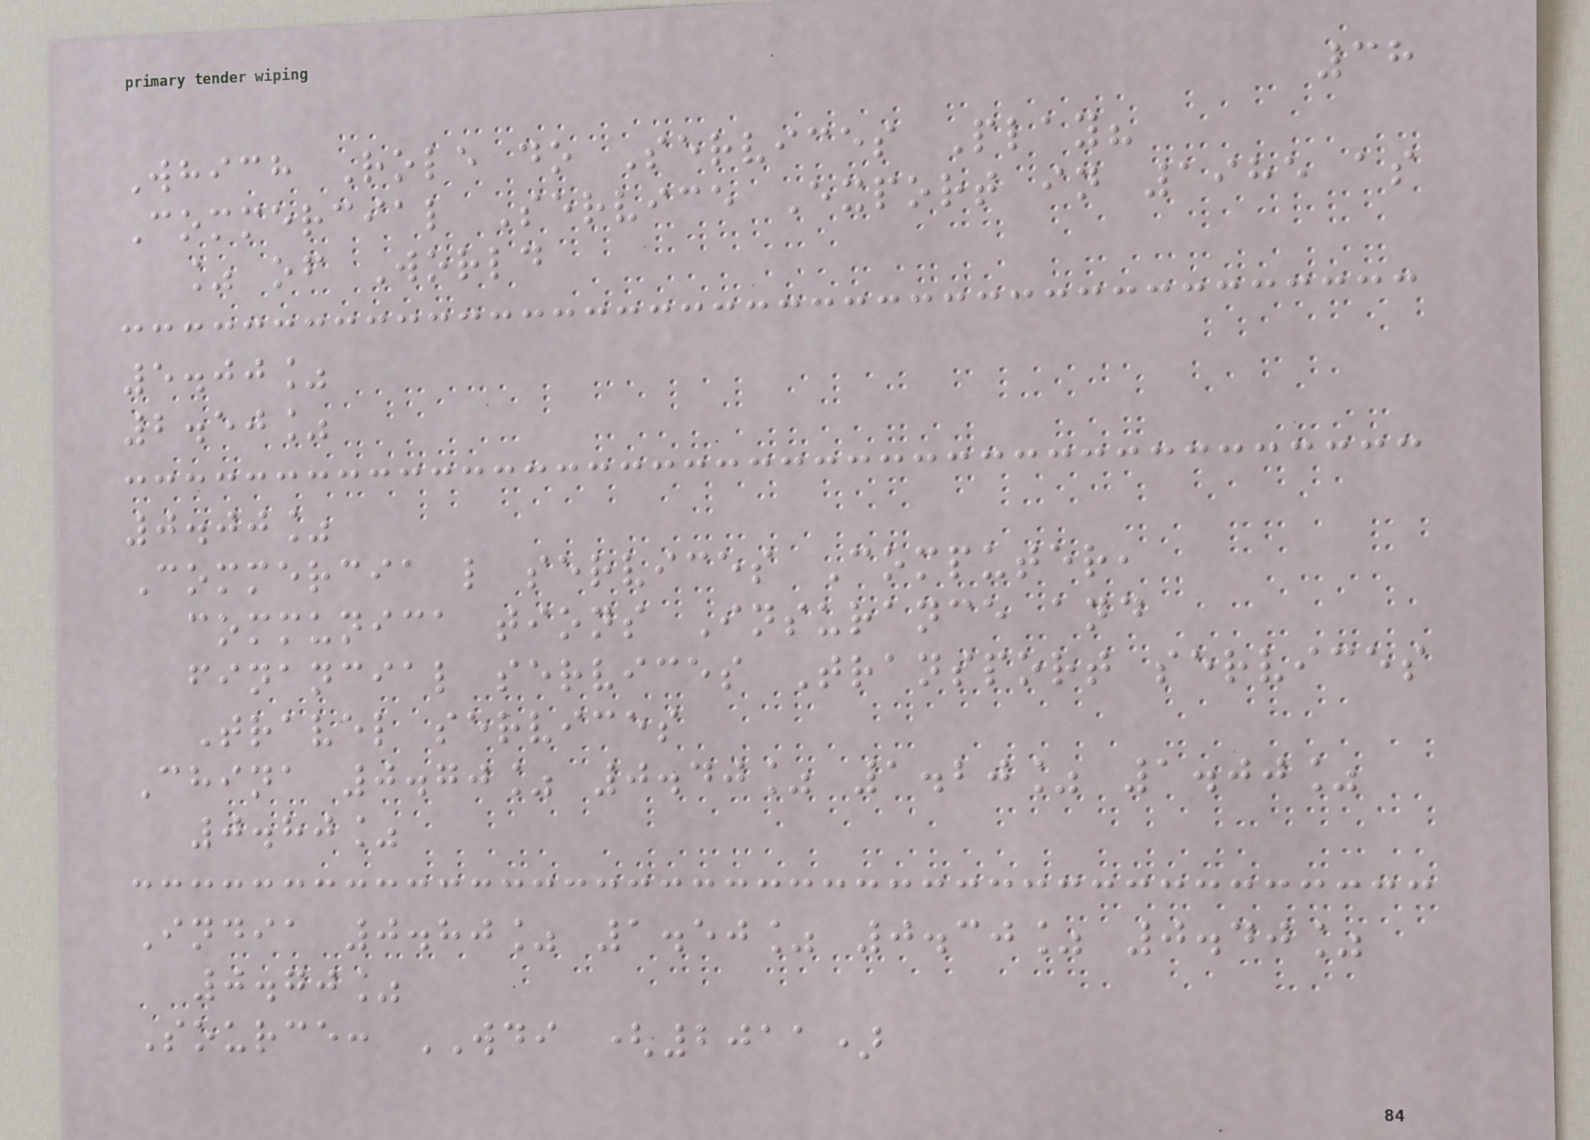38
Which Role do Services Play?
Commercial Service Export in 1985 as
% of World
5.00%
2.50%
0.00%
Commercia l services Computer,
communica tions Insurance and
financial services Transport services
Travel services
China 0.70% 0.40% 1.20% 1.00%
0.80%
India 0.80% 1.50% 0.30% 0.40%
0.70%
Source: WDI (2011)
